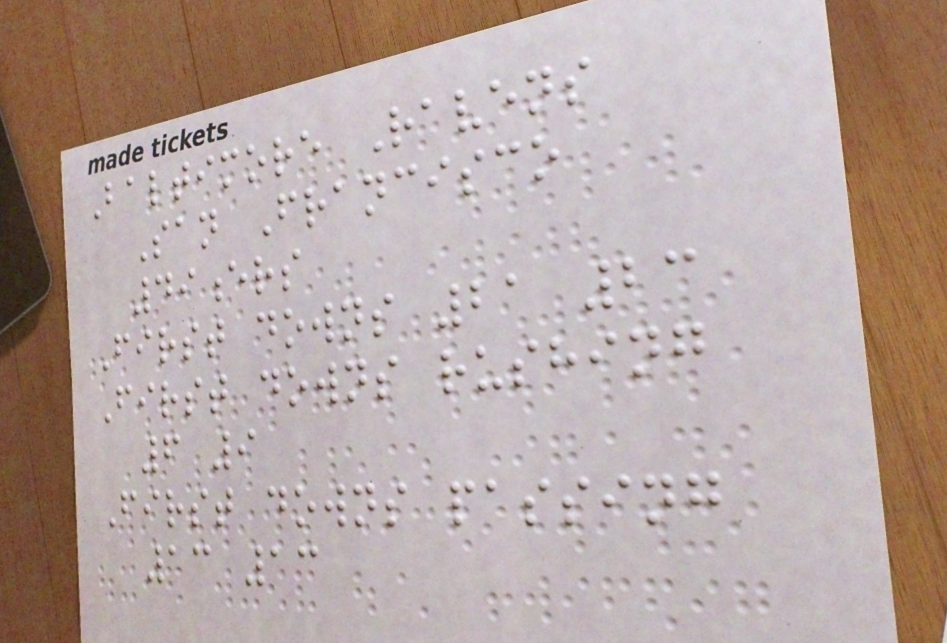Baltimore Ravens
San Francisco
49ers
First downs 21 23
First downs rushing
6 9
First downs passing
13 13
